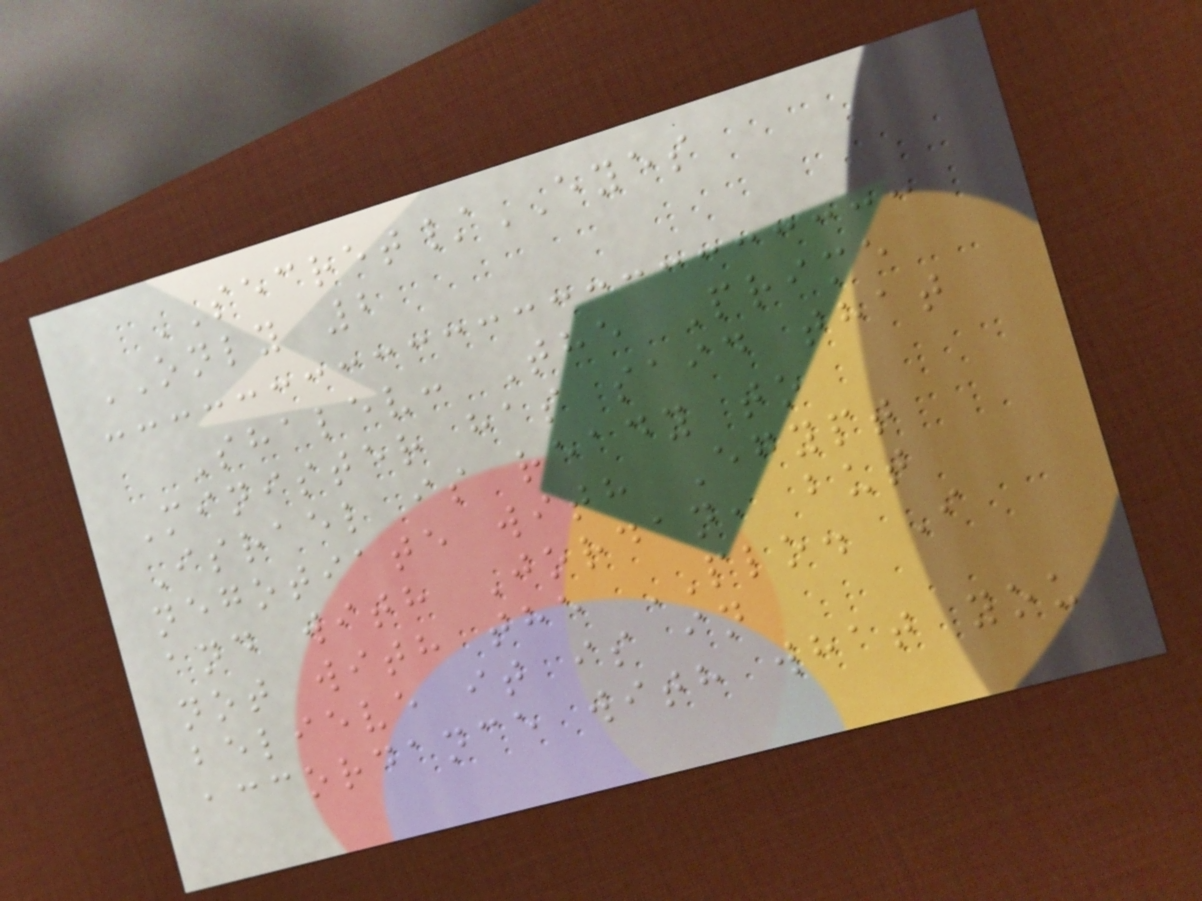SECRET/EYES
ONLY 2
Shalev: The Prime
Minister has said that
Israel is ready to
negotiate with Egypt
and with Jordan, but
not with the PLO. I
believe it is in
accordance with what you
